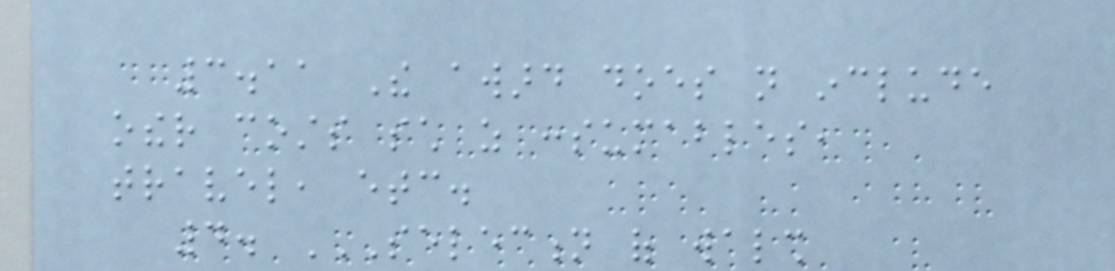3.11 The award does not include
other costs such as consumables,
travel, etc.
4. SELECTION OF WALSH
